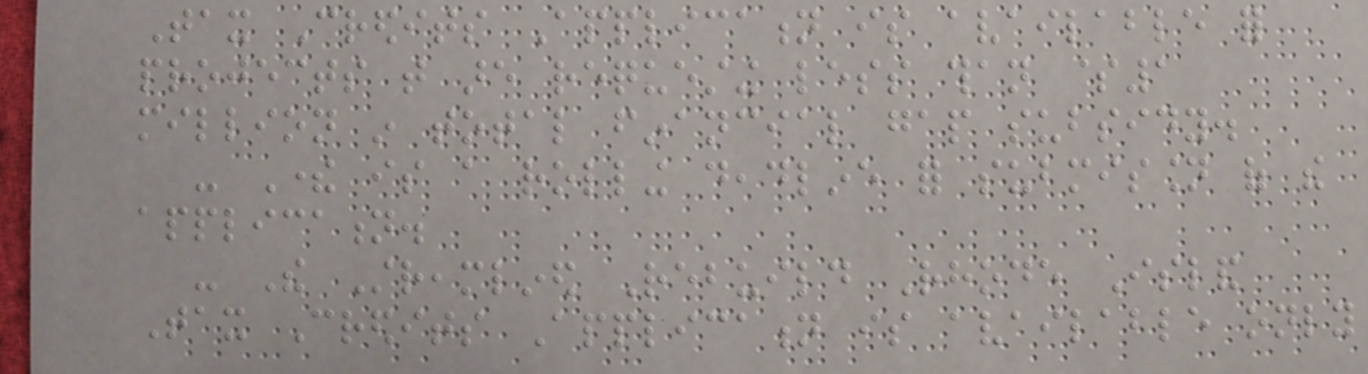Tax Credits Application is available for
projects that are requesting less than $1
million in total financial gap subsidy.
- There is a rolling deadline for submission of the
application.
- The Streamlined Rebuild Rhode Island
Tax Credits Application is available only
